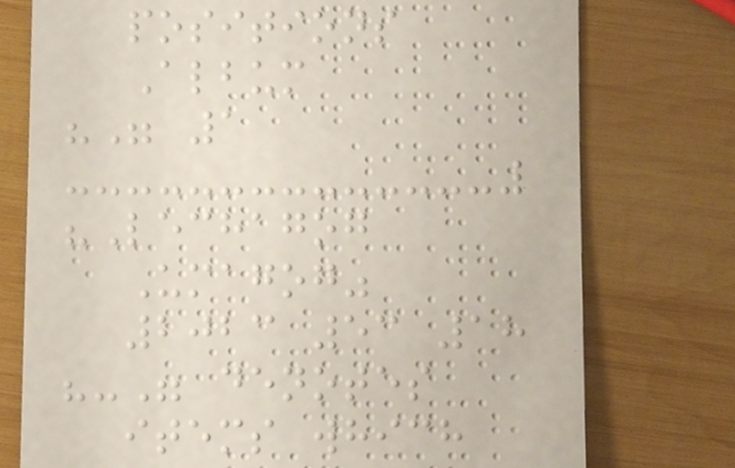positions
Album
"" 1
"Lechagog
Umagog"
2023 53 18
"-" denotes
items which
